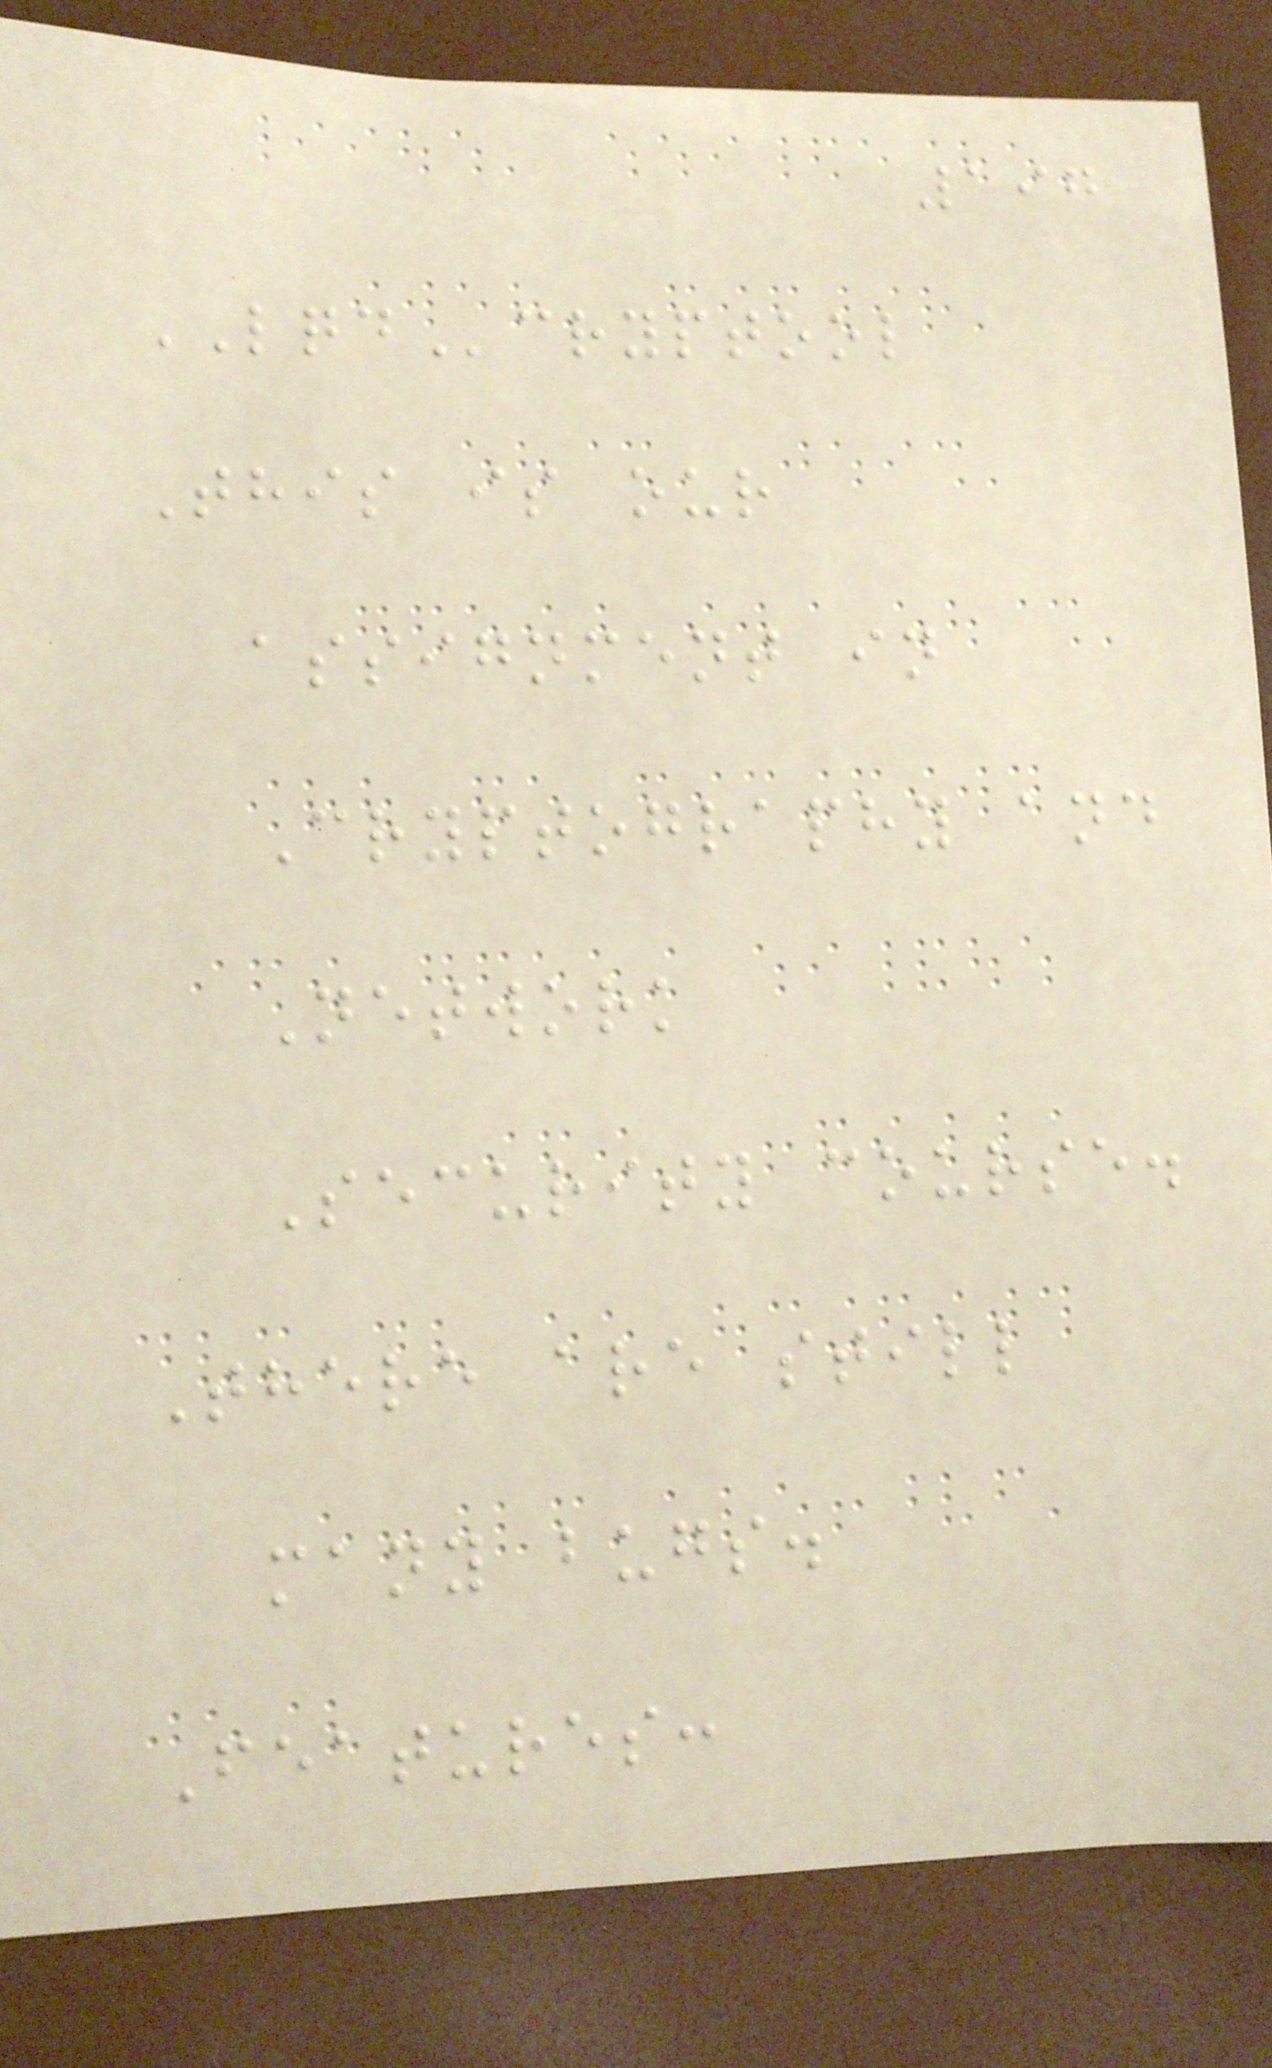197
LQDcryptool
This is our
assignment in
Cryptography and
Network
Security course.
There are still
many bugs.
Features:
